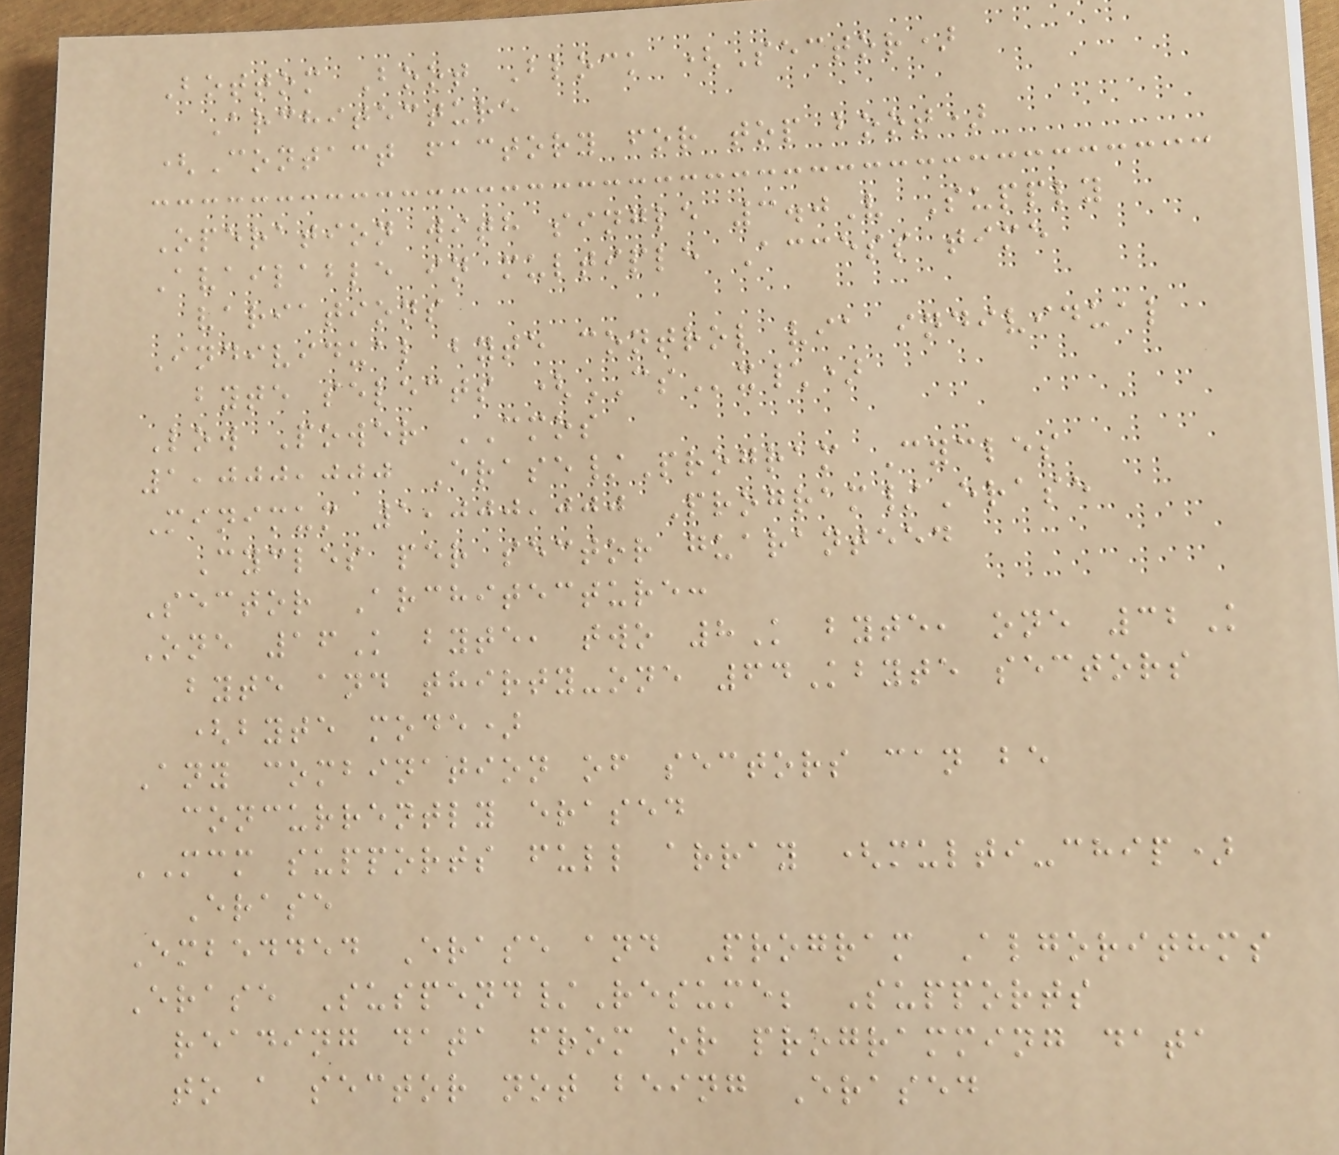Bottom Boot Block (Sector)
Architecture
(Contact factory for top boot)
Operation with single 3.0V Supply
Available in multiple Access time
variations
Individual byte control via individual
byte selects (CSx\)
Low Power CMOS
1,000,000 Erase/Program Cycles
Minimum 1,000,000 Program/Erase
Cycles per sector guaranteed
Sector Architecture:
One 16K byte, two 8K byte, one 32K
byte and thirty-one 64Kbyte sectors
(byte mode)
Any combination of sectors can be
concurrently erased
MCM supports full array (multi-chip)
Erase
Embedded Erase and Program Algorithms
Erase Suspend/Resume; Supports
reading data from or programming data
to a sector not being Erased
